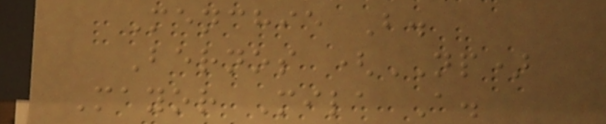Menchie B.
Bernos (NP)
Mayor Mila A.
